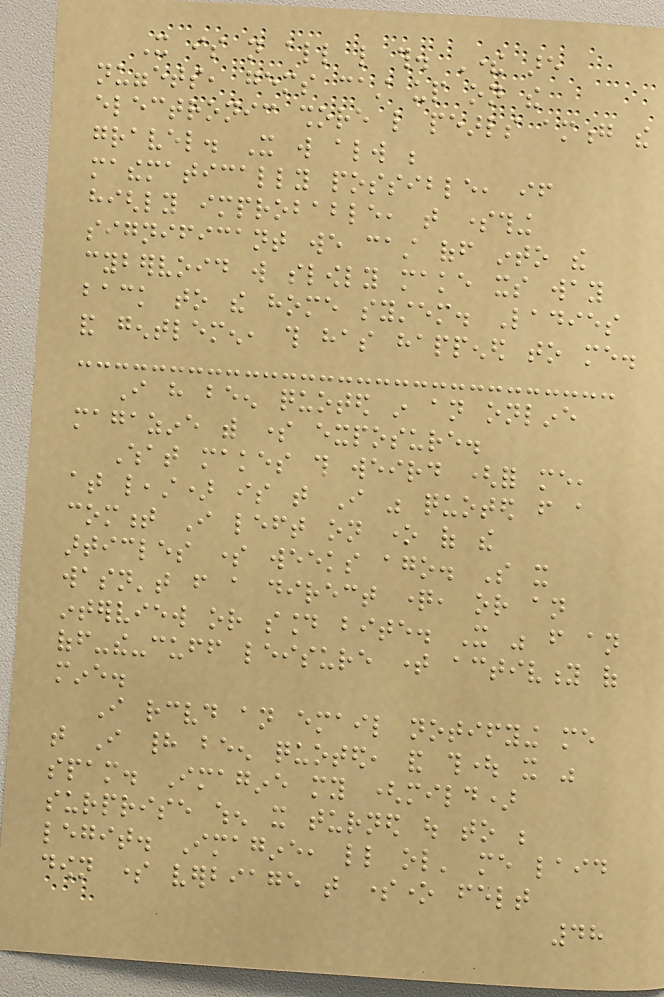It is not all like this. There are
nuggets, gems cast up on the
electronic shore like pearls among the
gravel. It will always be
mathematically possible, if
highly improbable, that something
significant we cast off into the
cybervoid will slowly make its way
back to the home system. Ladies
and gentlemen, this has happened to me.
I have been quoted in an online
magazine with some exposure.
What makes this weird (for me,
at least) is that I was quoted from a
comment I left on one of the
articles some weeks ago. So it
wasn't from a direct question, or an
interview or sound bite. It was from an
off-the-cuff leisure time activity of
mine.
I received an email notifying me
that I had been quoted, and thought it was
spam. Imagine my (mild)
surprise when it turned out to be
legit. Imagine, little ol' me laid
down some verbiage that someone felt
48
